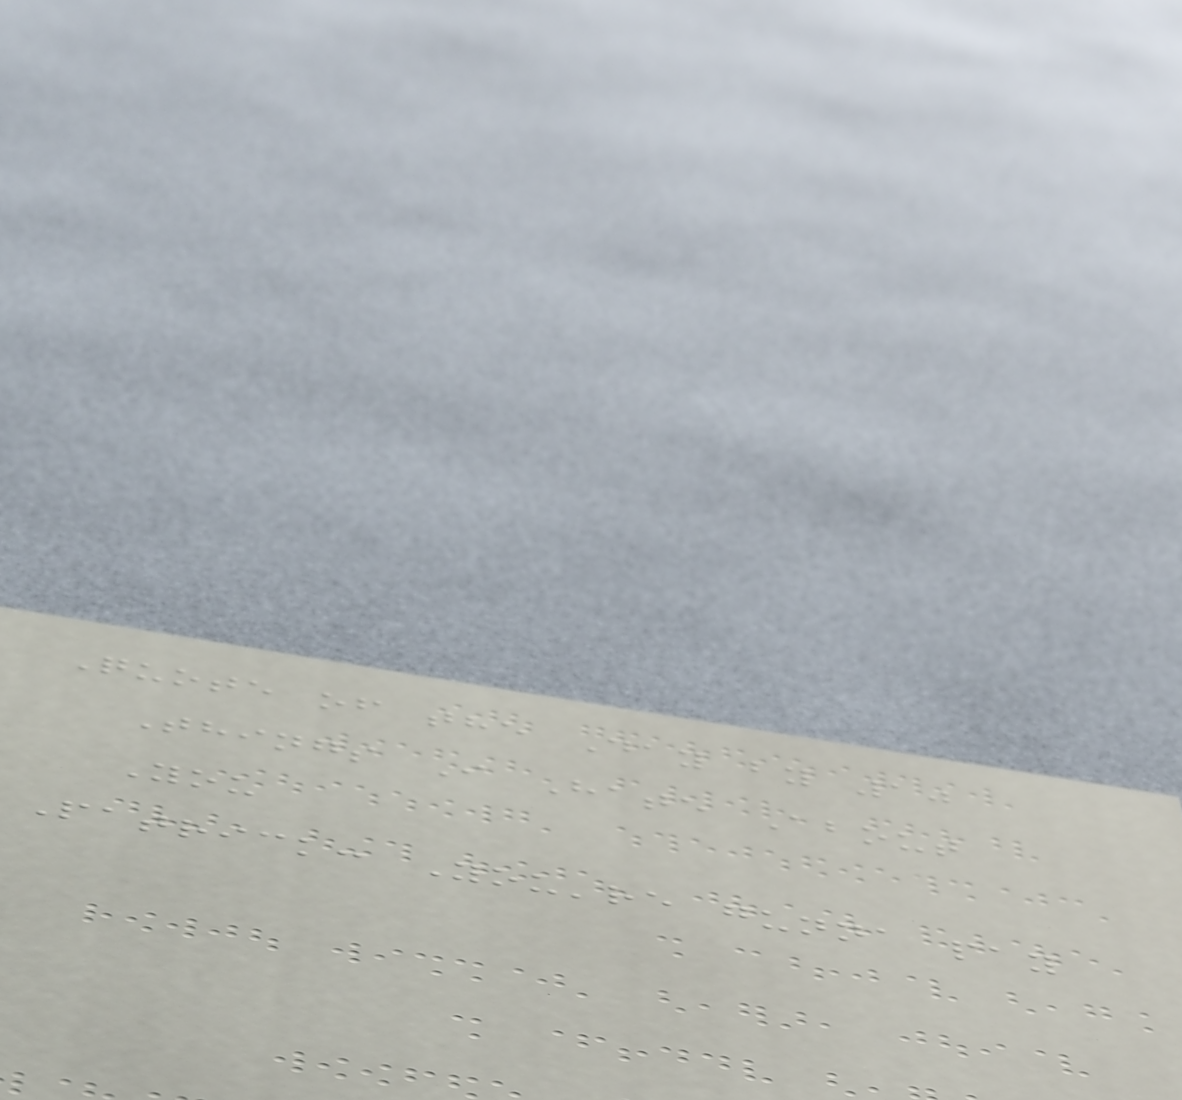Quote of the Day by 10
Things I Hate About
You
Patrick: You're gunna pay
